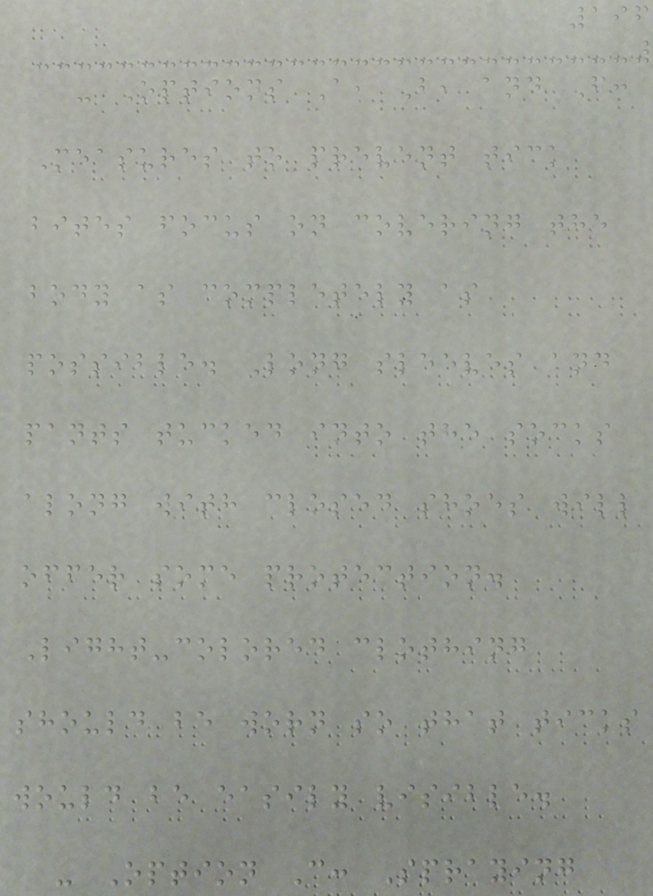196
- Options A, B, and F:
Measures to prevent tick
bites focus on covering the
body as completely as
possible. Long sleeves and
pants tucked into the socks
along with closed shoes will
offer some protection.
Light-colored clothing
should be worn so that ticks
would be easily visible.
- Option C: Spraying
